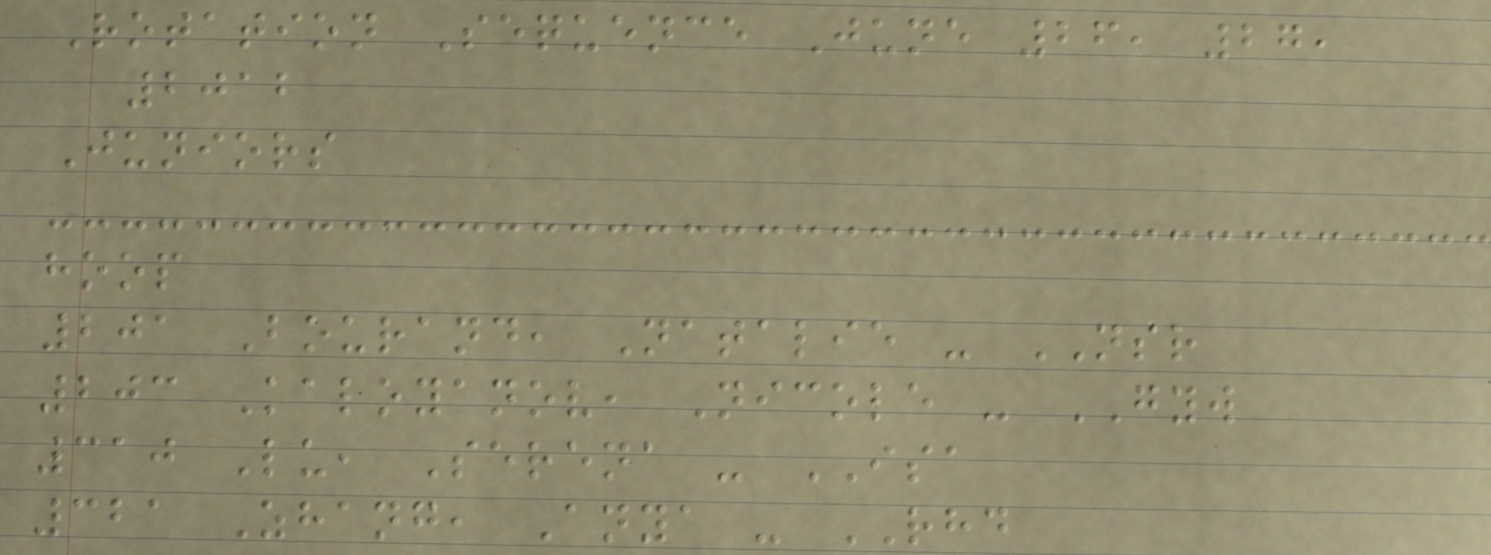Rotation Sequence June 26, 27,
2012
Juniors
hoop
201 Bourand, Natalie - NSR
203 Kaloyanov, Nicole - GYW
310 Lu, Serena - ISA
321 Zhang, Anya - RHD
